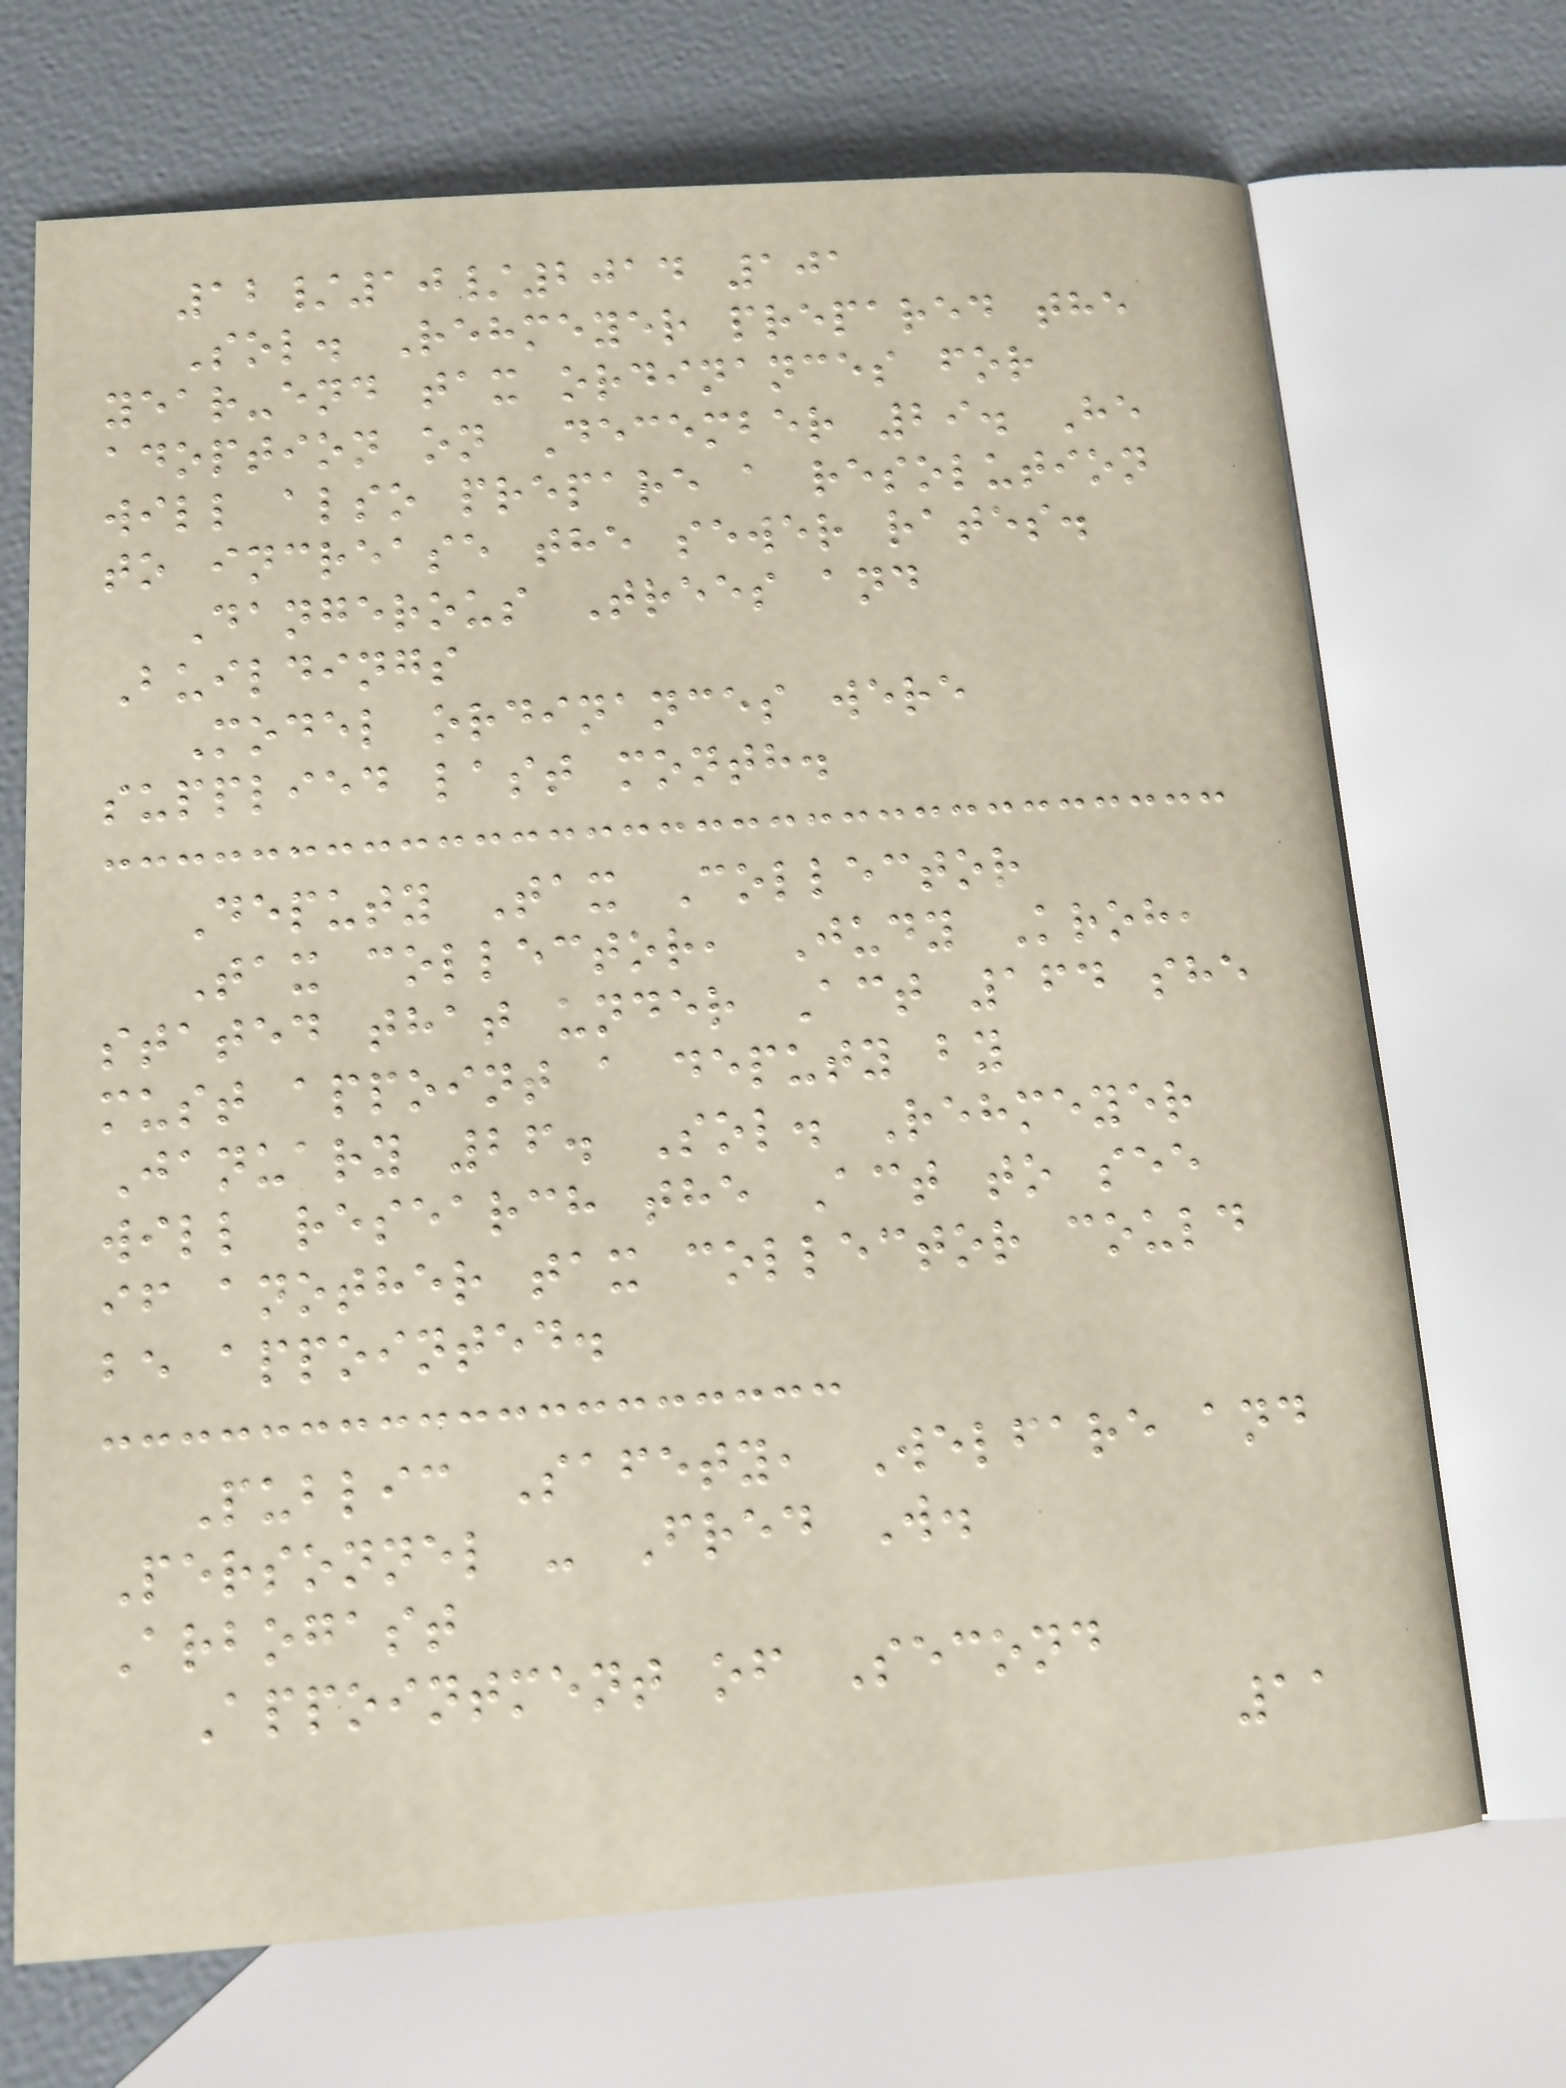12/10/2014 101
Sol. Rehmeyer prepared the
year-end tax ordinances for
adoption on December 29. He
will also prepare a resolution
to increase the sewer rates.
Dangerous Trees and
Buildings
Model ordinances were
supplied last month.
Deputy Tax Collector
Tax collector, Judy Kroh,
stated that under Act 164 she
must appoint a deputy by
January 26. Sol. Rehmeyer
will research the Act to see
if another tax collector could
be appointed.
Public Safety, Welfare and
Personnel - Fred W.
Arbogast
Appointment of Second
11
